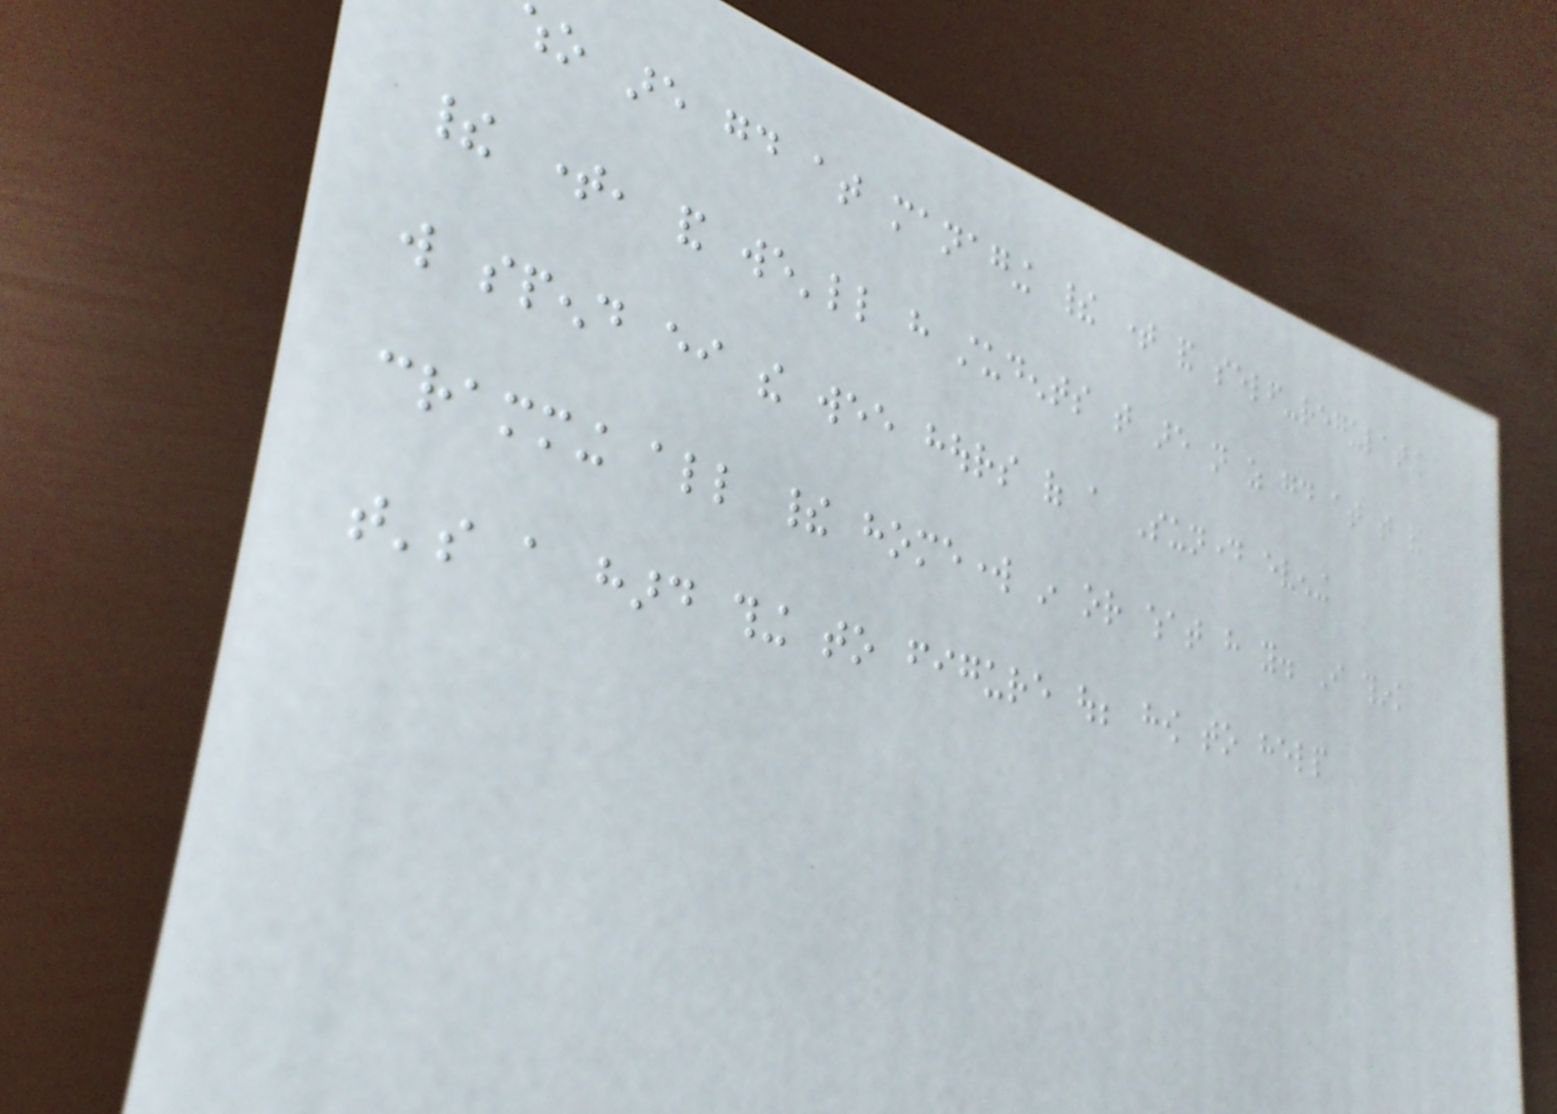who are good at managing their time and self-regulating
their time, and we'll have students that are not as good at that and
will spend either the wee hours of a Sunday evening
cramming all their homework in or what have you. I think
that's a hard thing to figure out; how to help
